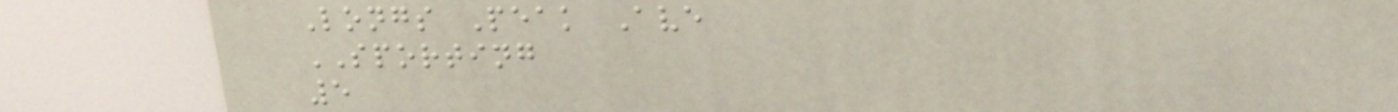Longs Peak Ave
SPORTING
5
